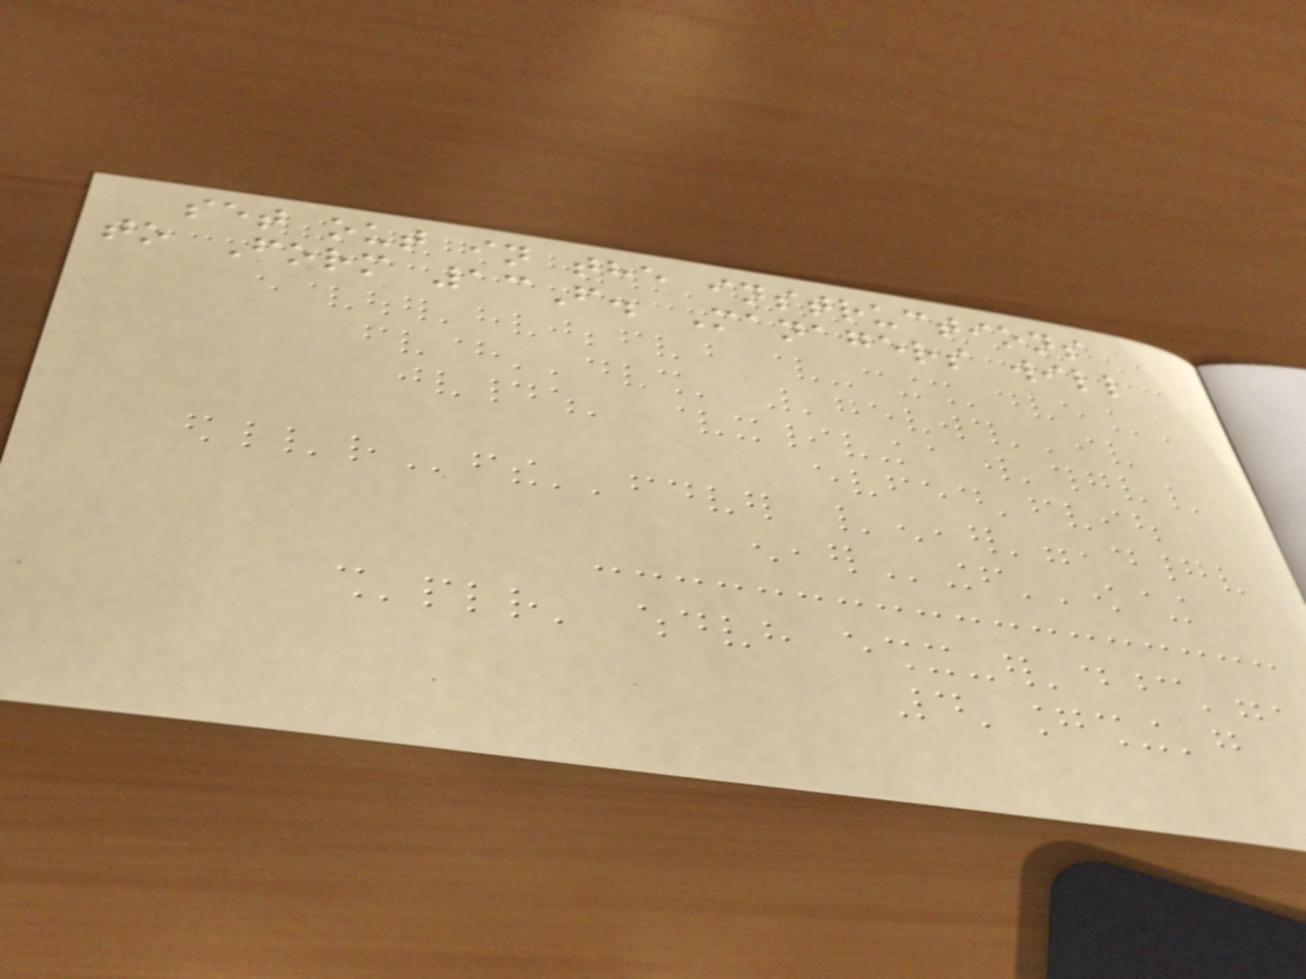set out in the instructions
to Form 13F. Managers will
